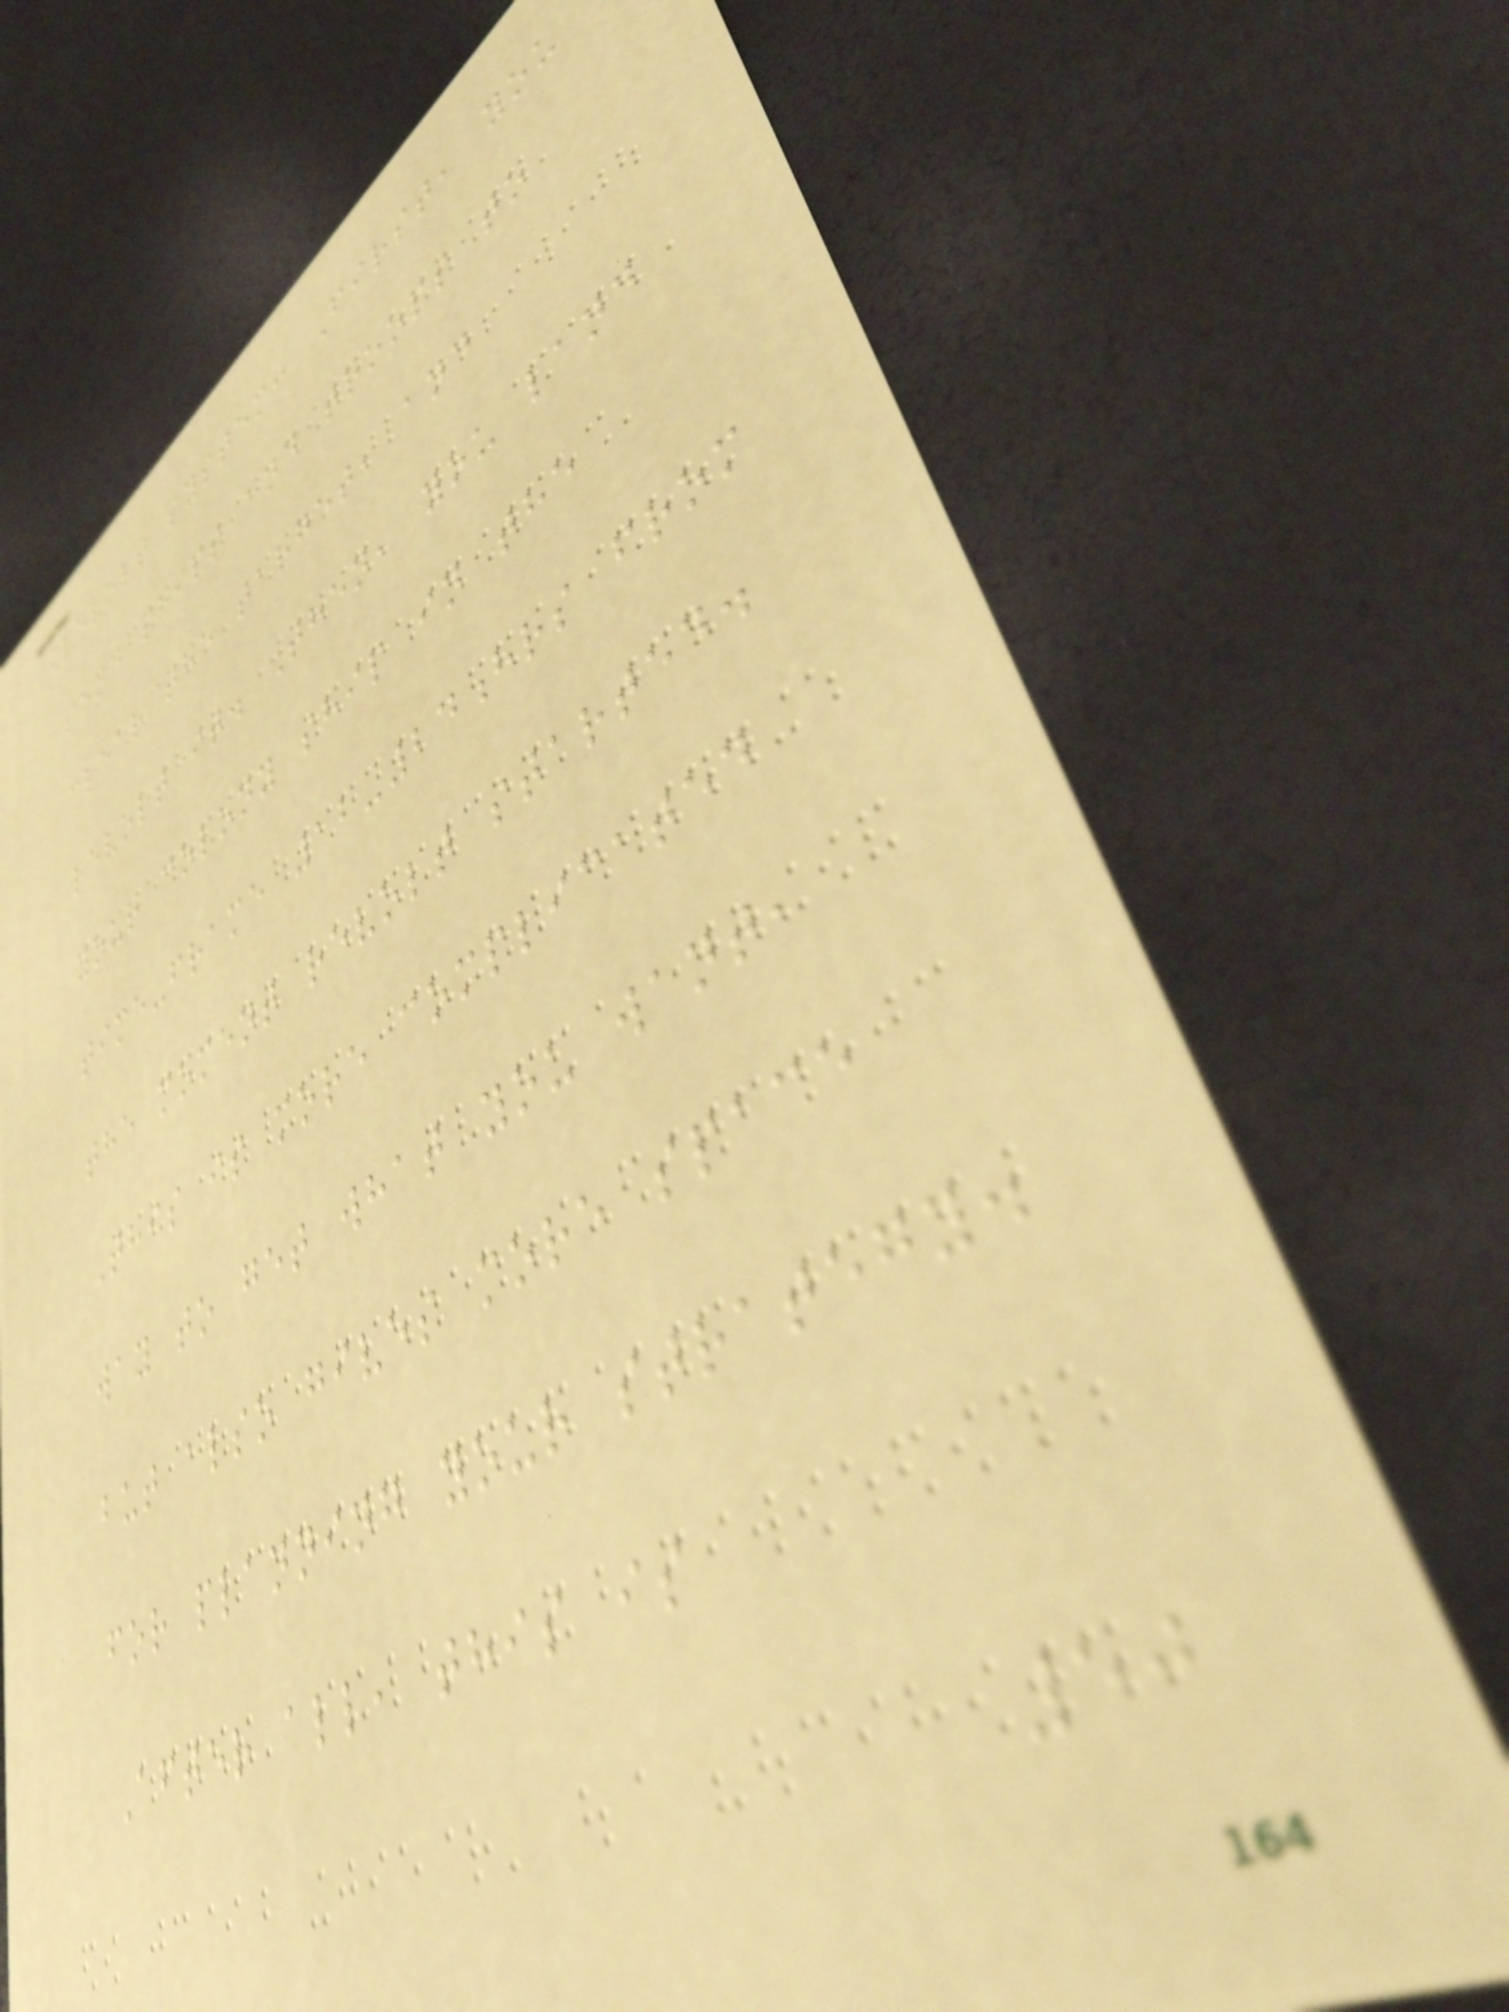REVOLT system: First, you
send ships and troops to
clear the target, and
revolt it. Then, you land
your colony ship in the
time-frame 12-24hrs from
the moment revolt started.
This is more complicated
way to get what you want,
but also gives more space
for planning your strategy.
After all, this is
50
